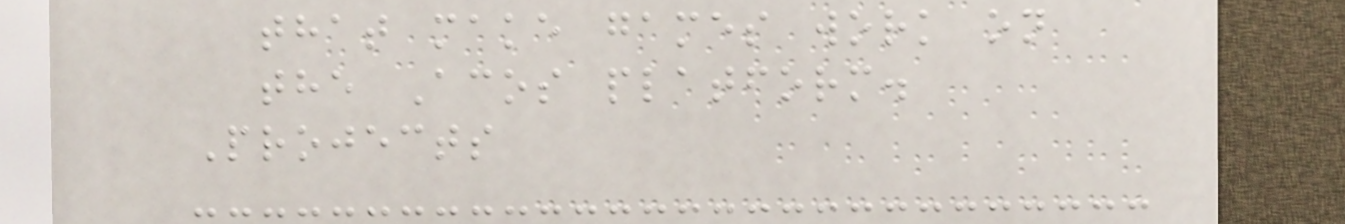that make games work on
the Acos platform.
Projects
